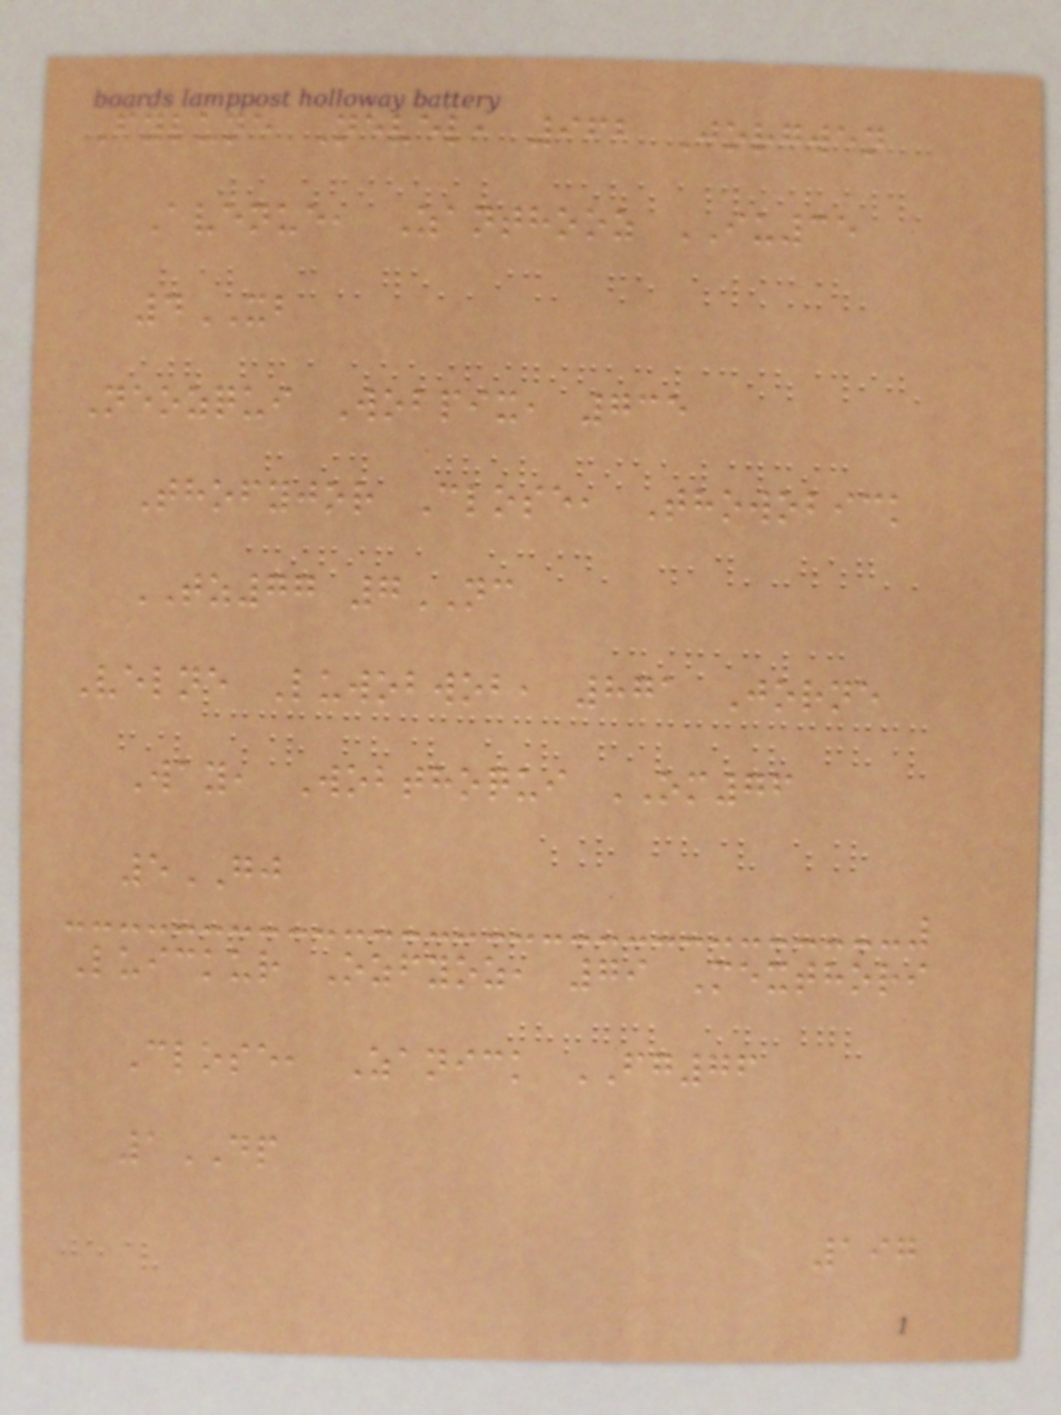Fylune Nevel, 962 Jorgwen
Avenue, Zanthooz IU35
4XB
Neozqui Wobpix, 735
Thofyjor Close, Thowobick
TZ77 7NC
Velne Luwobwob, 871 Jorne
Way, Wobthoqui OM76
5GJ
Luickur Ozfyoz, 79 Mexthori
Close, Zanick FG76
1DP
197
